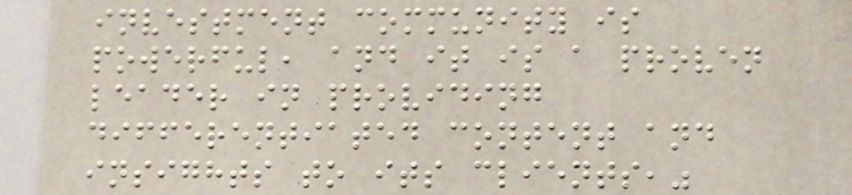investment community is
powerful, and it is a proven
leader in providing
differentiated content and
insights to its clients,"
